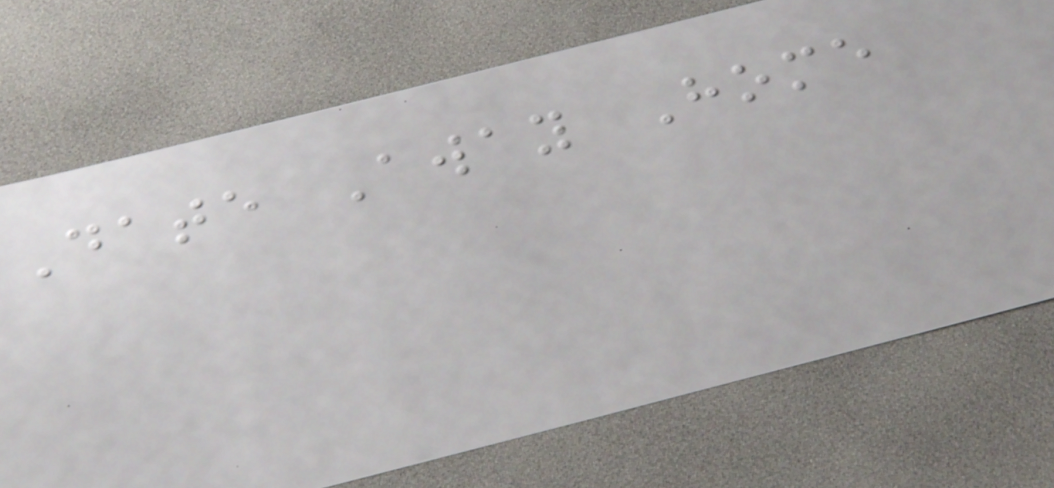Date Away Home
